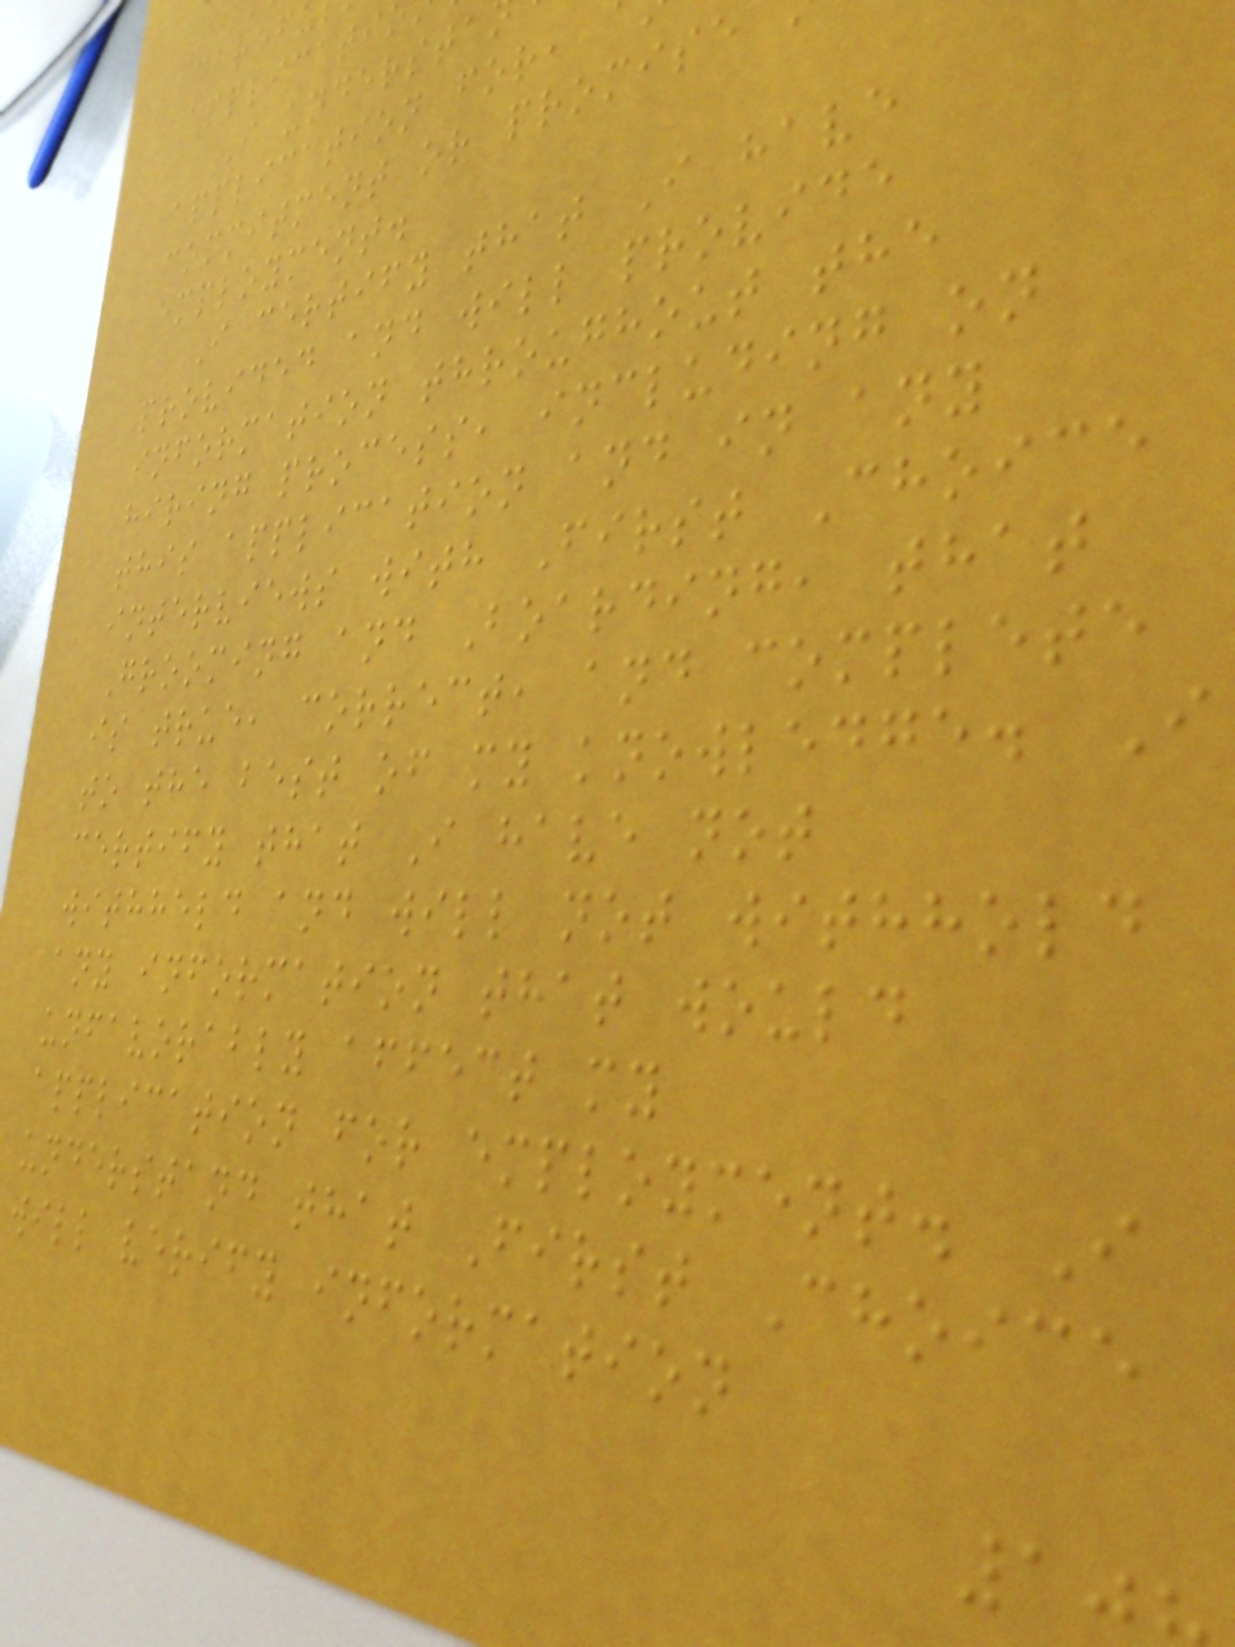I understa
application for,
commitment or promise
employment.
I certify that I have
provided and will provide
information throughout the
hiring process, including on
this application and in any
interviews with First Choice
Grooming and Boarding, that
is true, correct, and complete
to the best of my knowledge. I
certify that I have not
withheld and will not withhold
any information that would
unfavorably affect my
application for employment. I
understand that First Choice
will verify information
